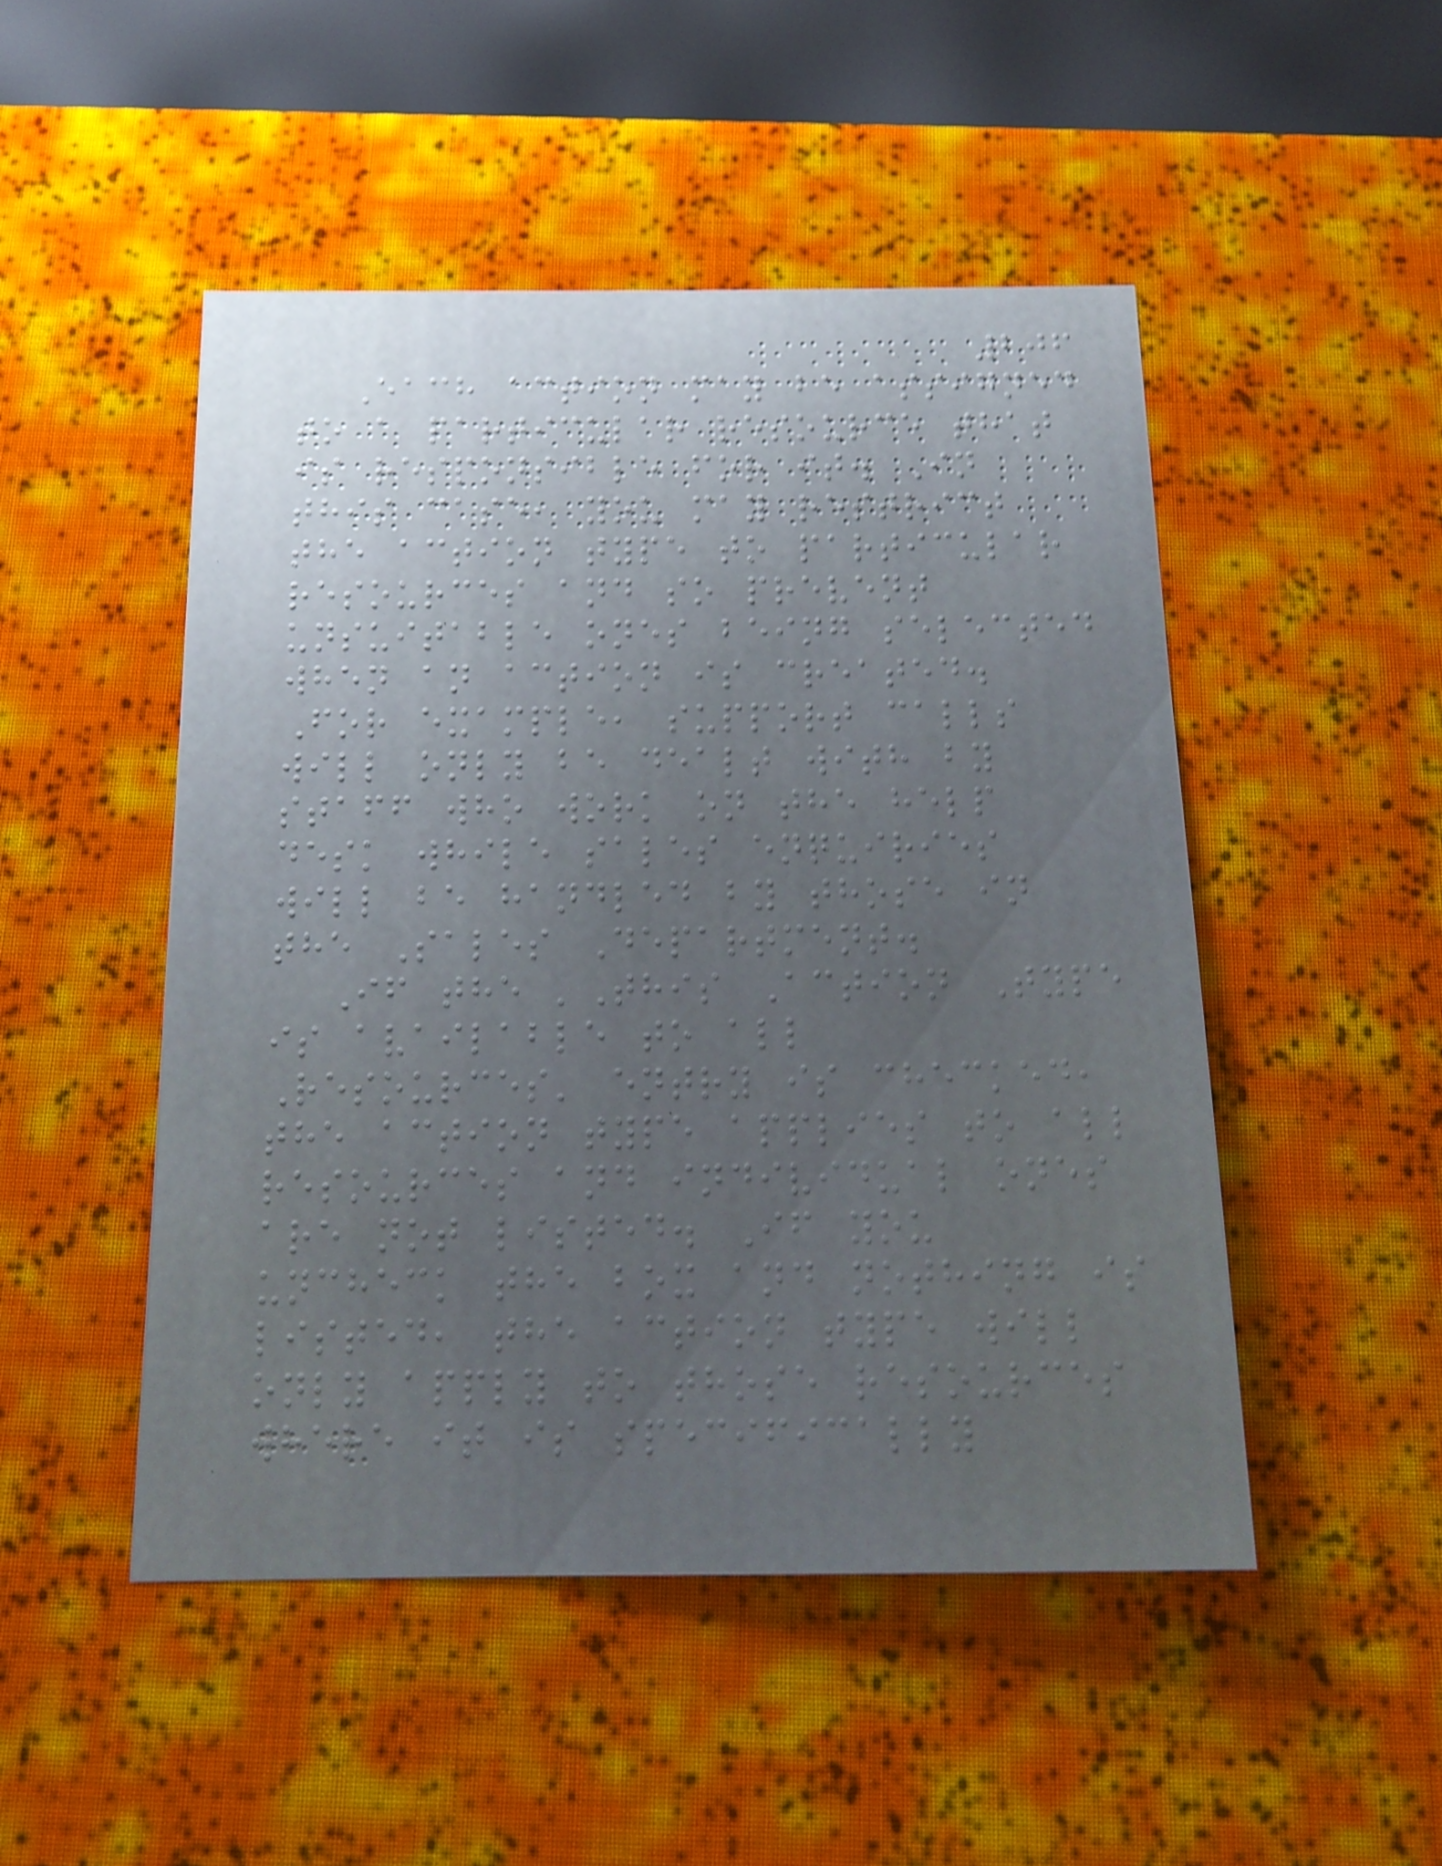206
Each action may be assigned
to a particular resource that
is responsible for it. In
this case, you may restrict
the action type to particular
resources and so prevent
unsuitable ones being selected
when an action is created.
For example, support calls
will only be dealt with by
staff who work on the help
desk while sales enquiries
will be handled by those in
the Sales Department.
If the 'This Action Type
is available to all
Resources' entry is checked,
the action type applies to all
resources and individual ones
are not listed. If you
uncheck the box and nothing is
listed, the action type will
only apply to those resources
where it is specifically
